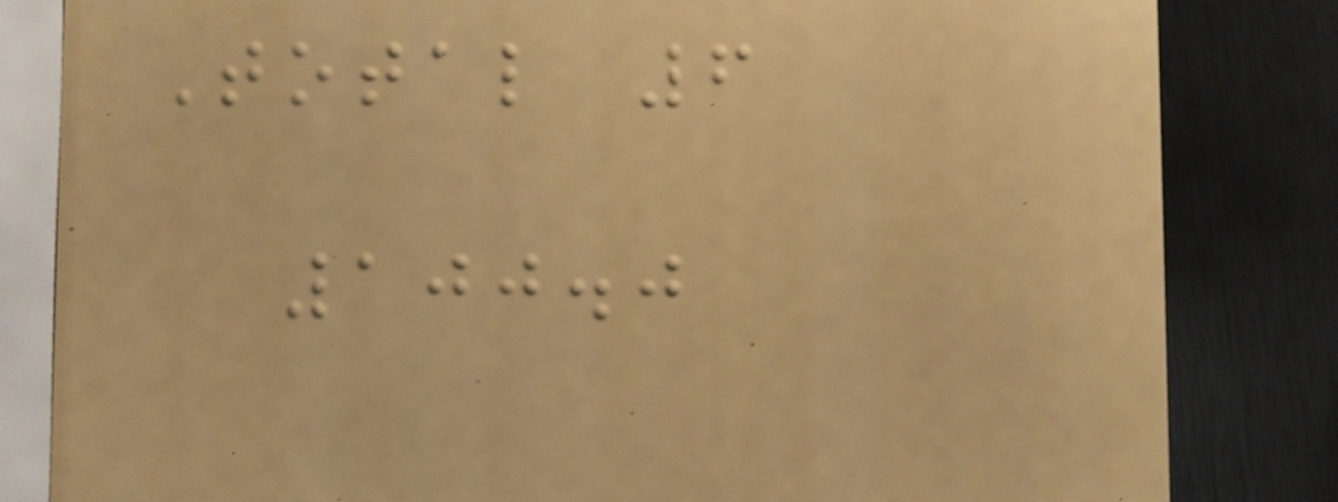Total 6
100.0
